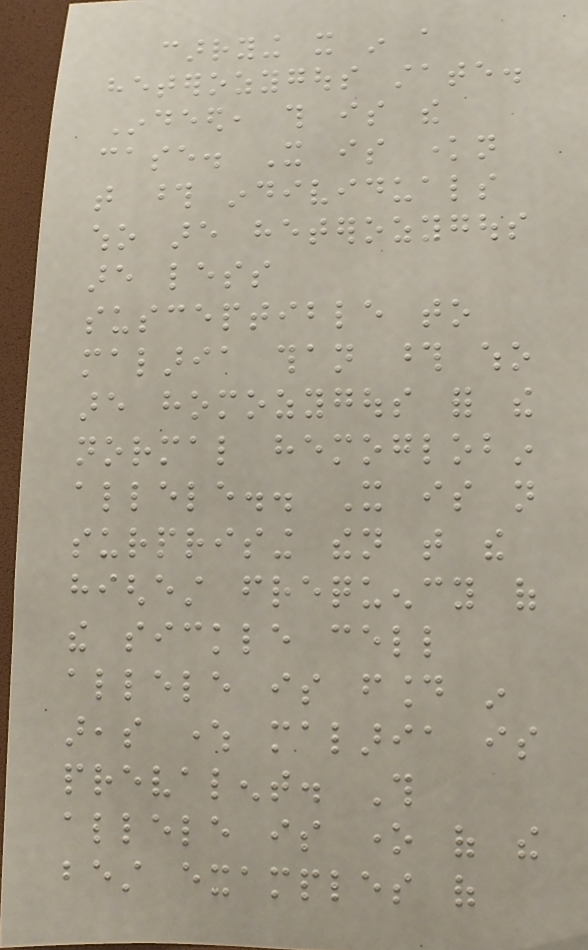carrying it in a
heterozygous state.
Indeed, this is the
case. It is known
that those individuals
who are heterozygous
are less
susceptible to
malaria than those who
are homozygous for the
normal hemoglobin
allele.. It is not
surprising then that the
highest frequency of
the sickle cell
allele is found in
areas where malaria is
prevalent. This
allele is one of the
best examples of
